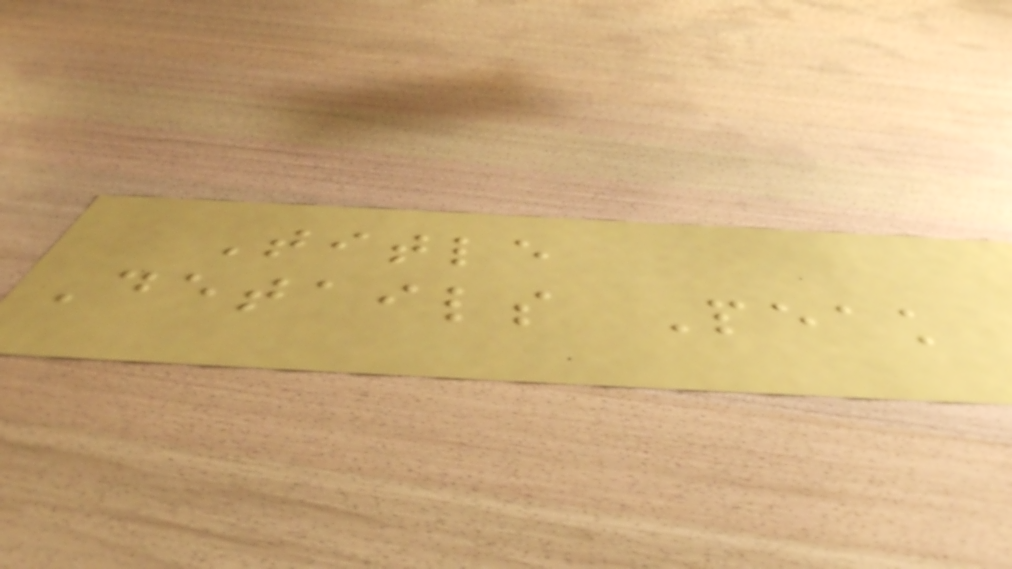Title
Details Peak
